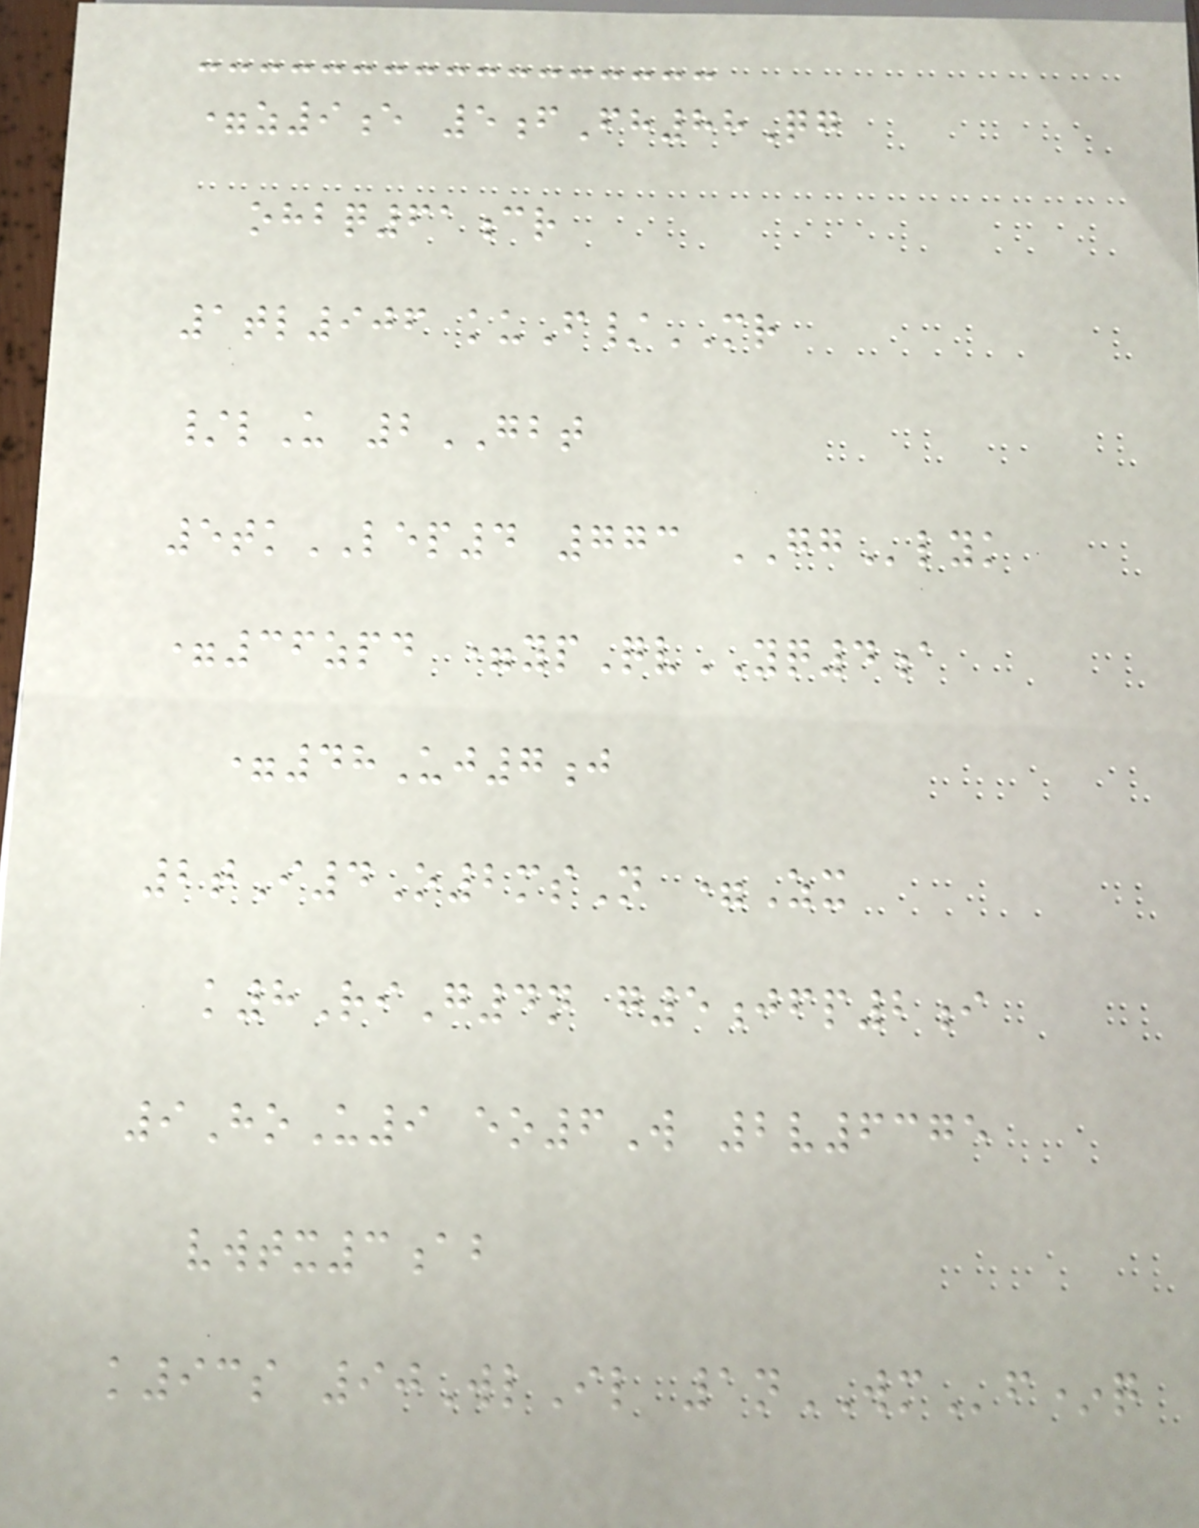=z9e 5fFh88Qg
ohbq61cr
1tl906 kuF/MR
/lU 2GBT
5tkLEP4 773 GGlyk
=36zpd =ypQvYQ4a
=48Uj7j
2tI4O2msN =Zx
k8RiG4n g5jfp2i
9HoU9 eo6W 2v6375
vwtx3ab
k93s 90WlIl 1nWMf*q
